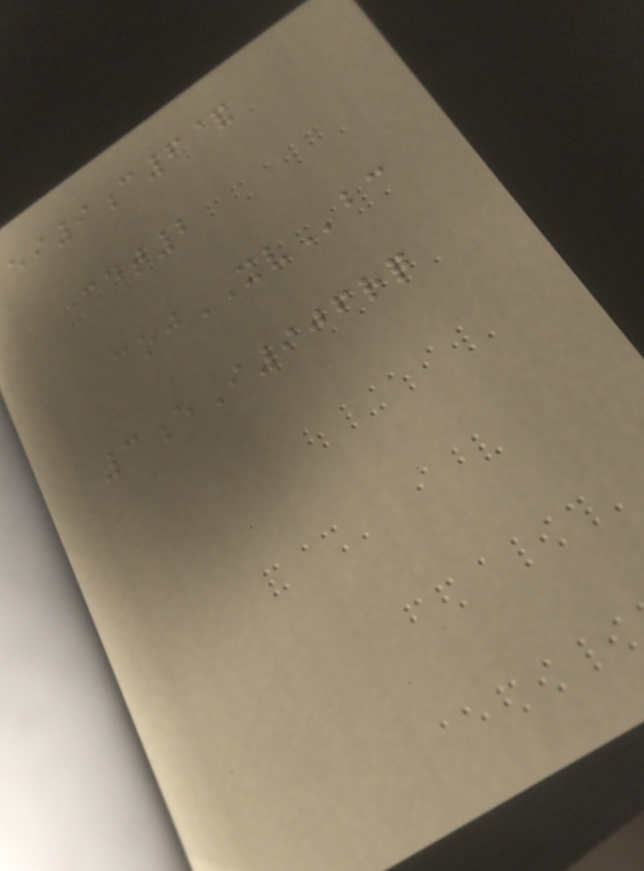ei9c6&
cdt2
cojXVbc
3eI906rq
